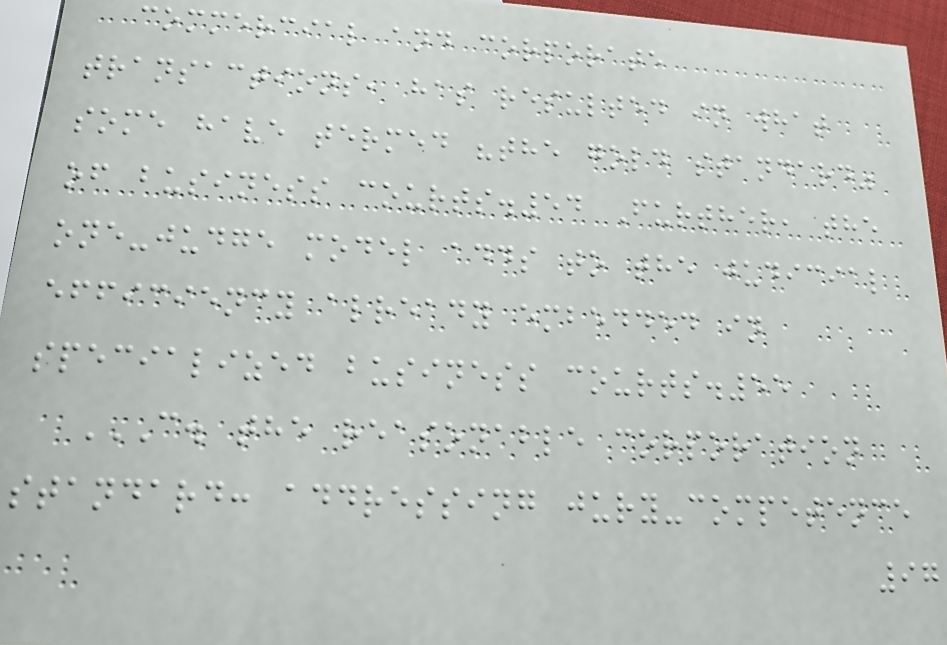commercial and corporate
transactions, has resulted in what
some have termed "the gold standard"
of business courts.54 Further, the
one-judge model adds to the judicial
efficiency already embedded in
specialized business courts.55
C. THE REASONABLE CORPORATION
STANDARD: ADDRESSING JURY-COMPETENCE
97
